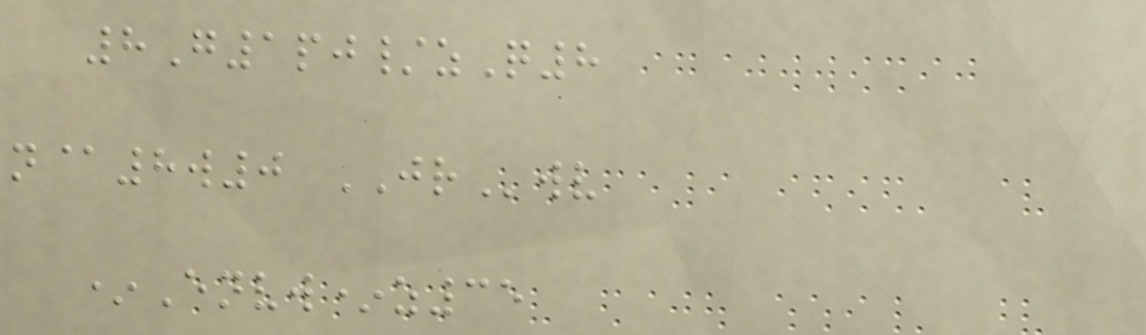8G1pj/zQ8
n@8w0 JRwv
*Envw*z35
